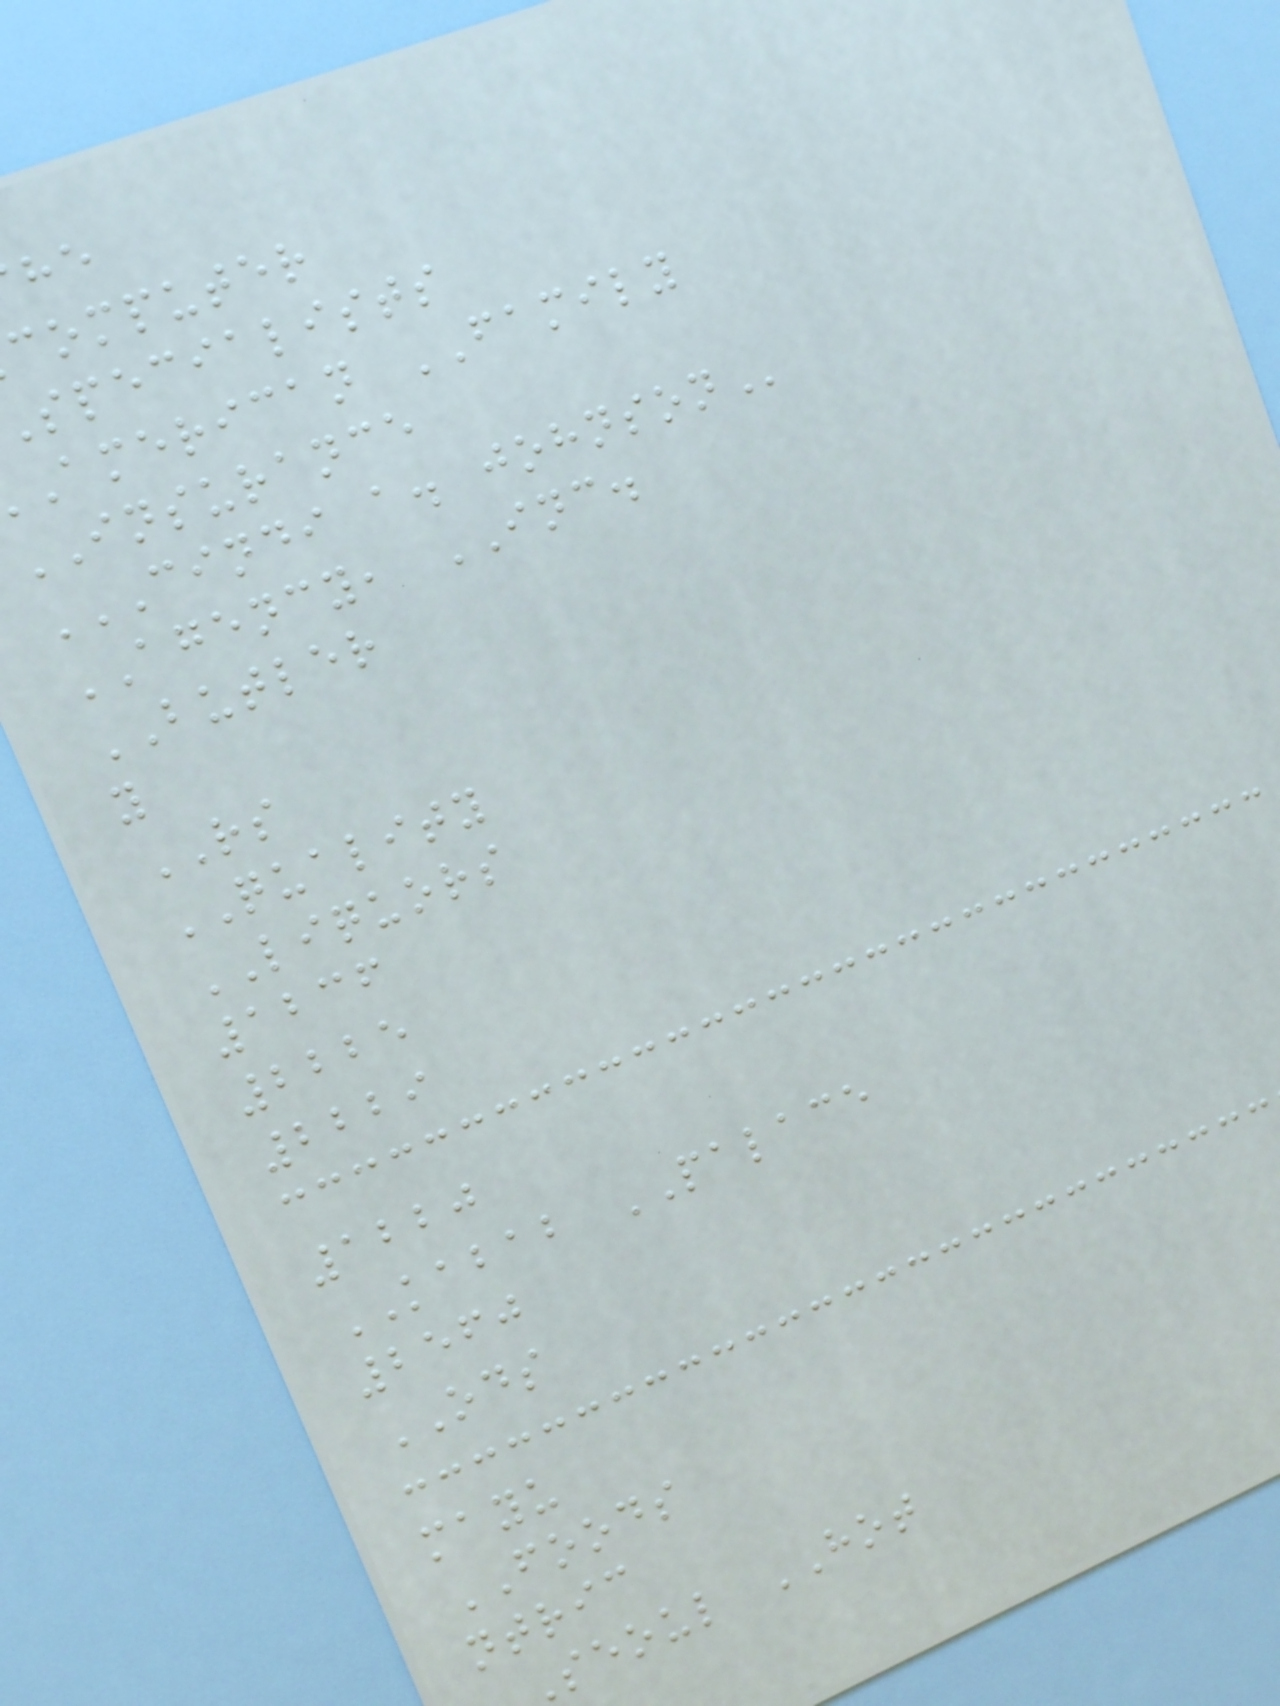computer
specialists
american FAMILY
INSURANCE
CINDI A. JOHNSON
AGENCY, INC.
BUTLER
y
RS
QUALITY
LIQUORS
1236
2225
2229
1220
KABAB PALACE
2560
ODS
mayu
FOODS
ntric
seoul HOT
